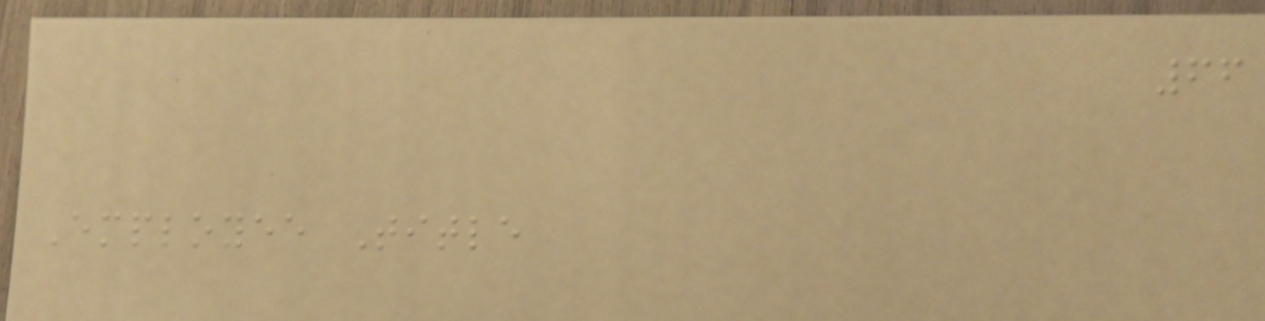66
Employee Title
